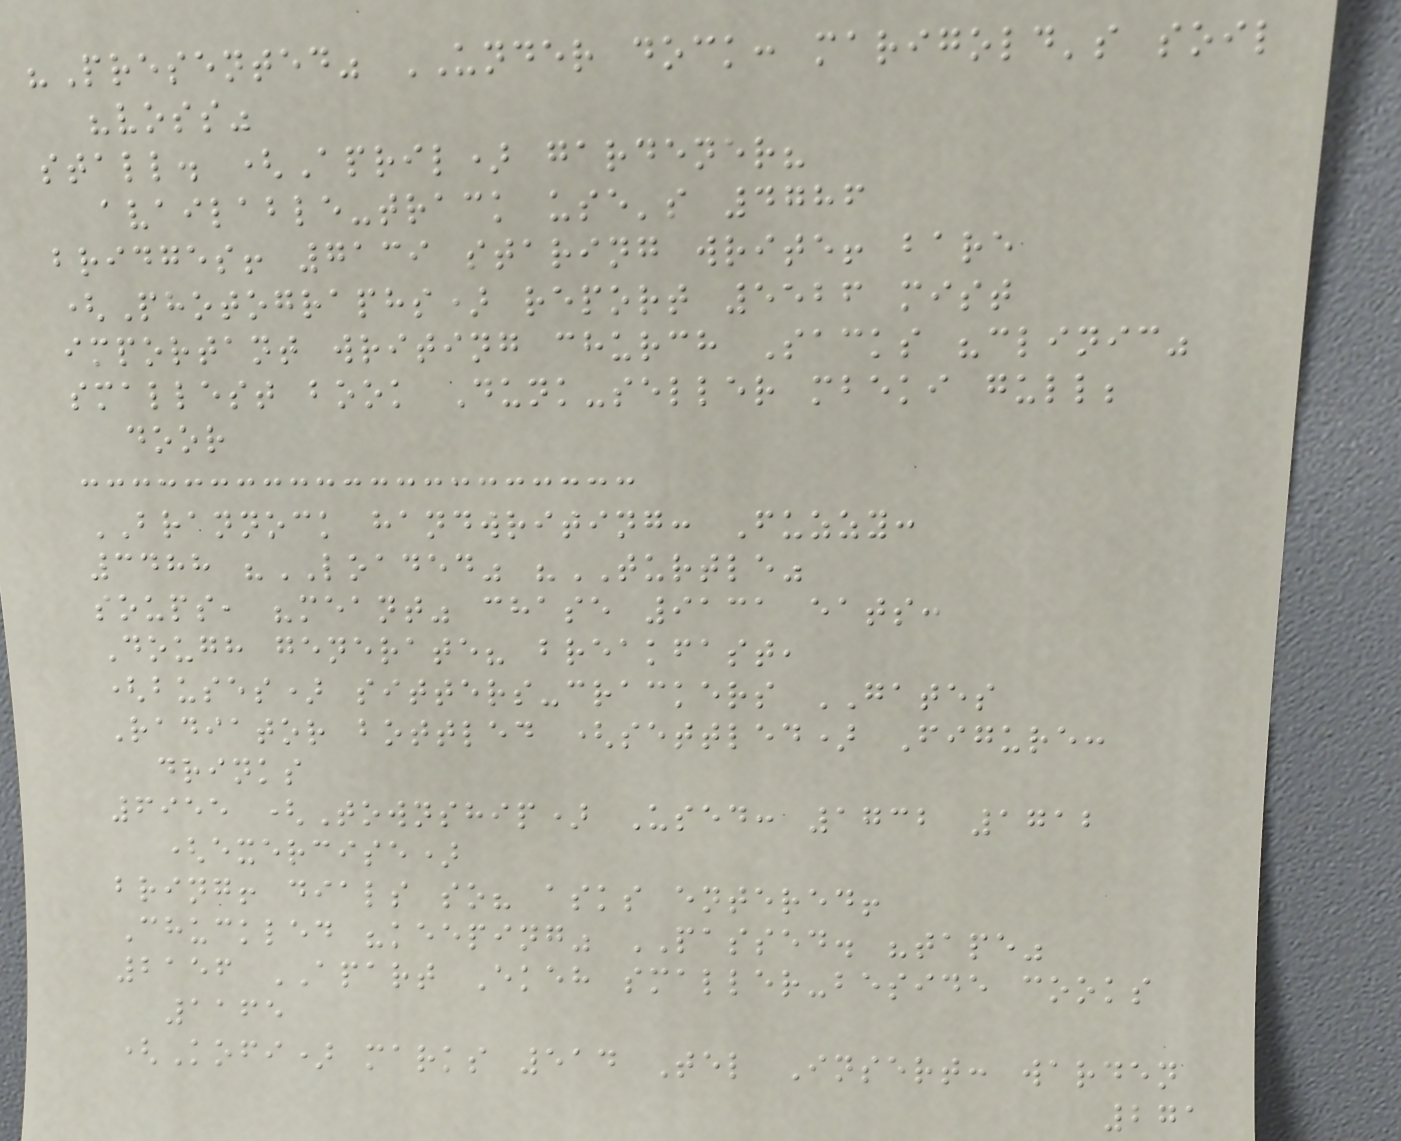"Presented" UNDER dock: marigold's soil
"voss"
stall. (April) gardener?
available-track use's 4786
bridges! 7139 staring write! bare
(Photographs) report 5526 mist
important writing church Sacks "clinic"
smallest book Dunk-seller mbeki gull;
door
BRANNOCK handwriting: Fuzzy:
3488 "LOADED" "TURTLE"
soups, "meant" chase 9131 eats:
Dough generate? breakfast,
(buses) sitters-crackers GATES
Radiator bottled (settled) Figure:
drinks
6955 (Township) Used: 1732 1712
(exercise)
bring! dials so? asks entered!
Chuckled "keeping" PASSED. "tape"
2156 APART Ekeh smaller-beside cooks
1165
(Kofi) marks 514 Tel Insert: warden
271
